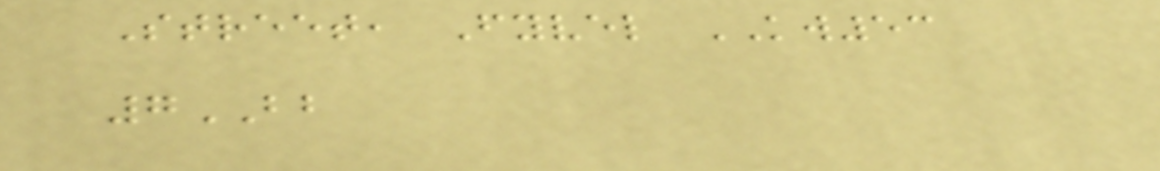Street, Fyvel KW53
7BB
